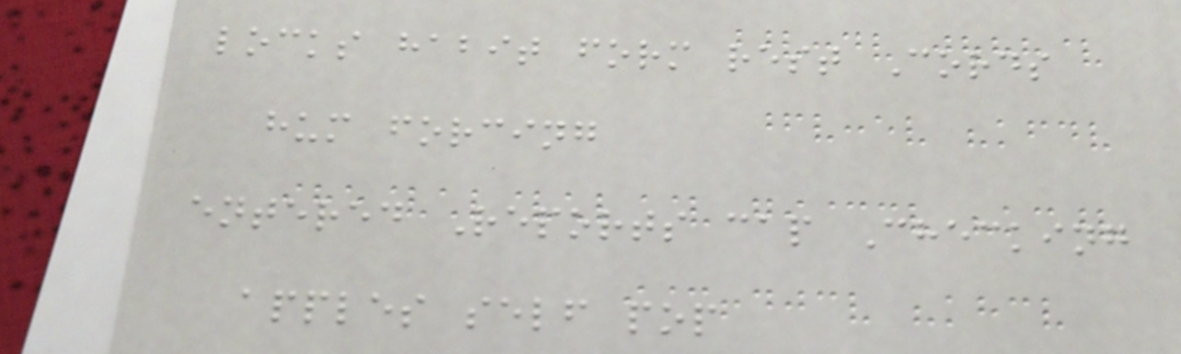locks habit form rest Cords
hum forcing
entered Reports cap Checking
apples self pop
